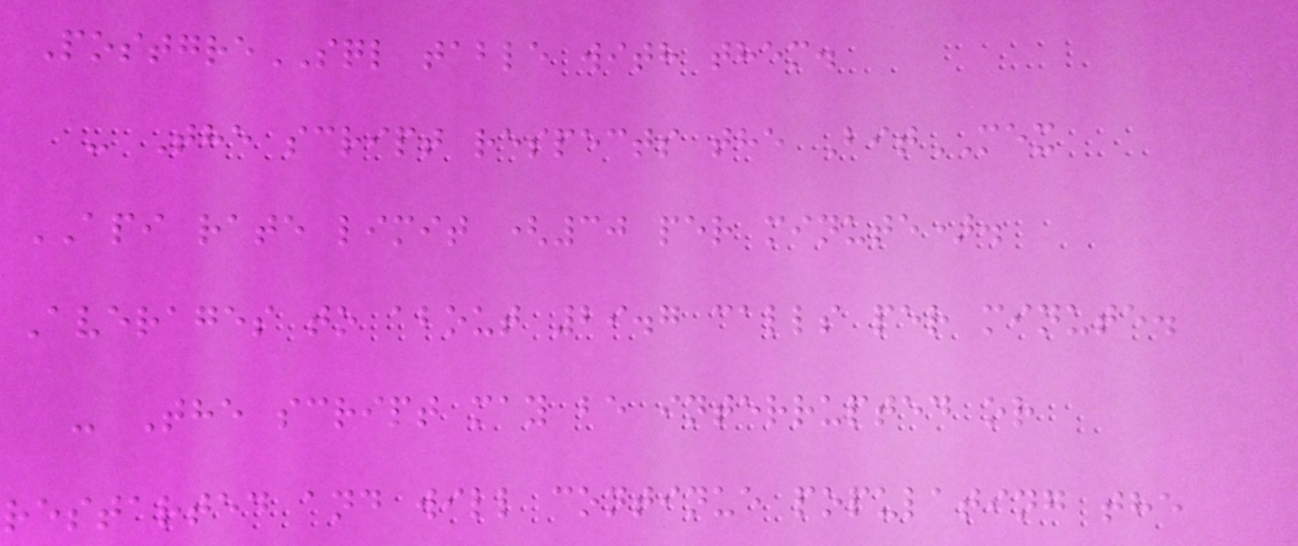PostgreSQL table with them.
- The script respects the BitMEX
API rate limit (30 per minute).
Averages to about 29.7 calls per minute.
- The script may be interrupted or
restarted and will continue populating the
